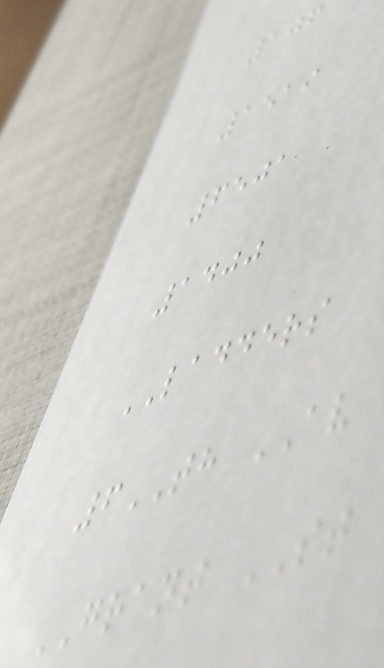106
1519
6501
1400
LADDERS
6TH AV
GRANT ST
